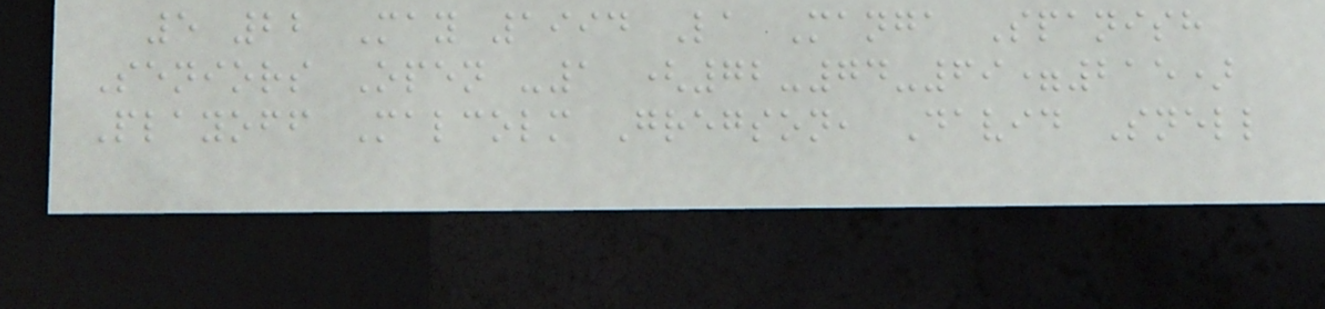5 22 May 1994 La Manga Spanish
Seniors Open -1 (72-74-69=215)
Playoff Malcolm Gregson, David Snell
